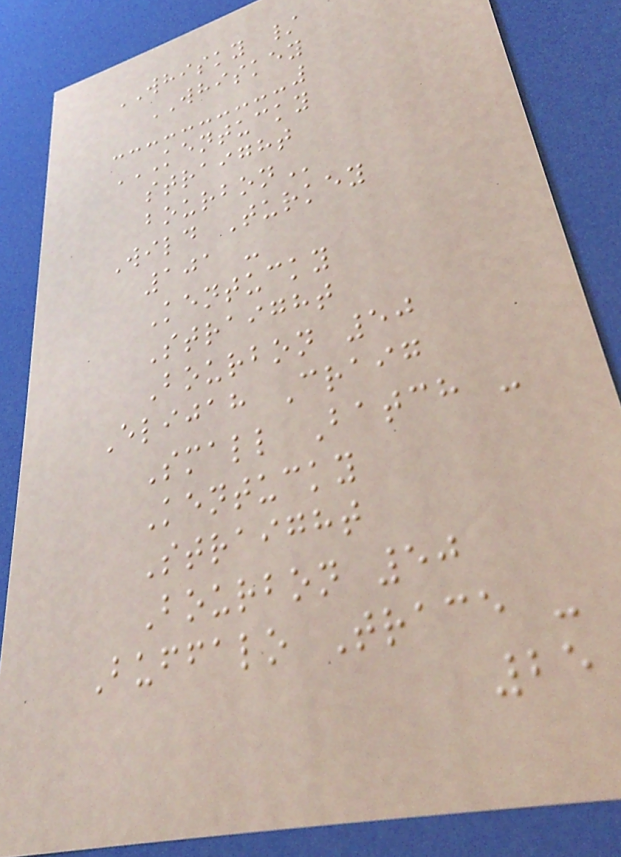WHISKY /
WHISKEY
KENTUCKY
STRAIGHT
BOURBON
Wild Turkey
101 -
Kentucky
Straight
Bourbon 50
Elijah Craig
Small Batch -
Kentucky
Straight
Bourbon 50
Buffalo Trace -
25
